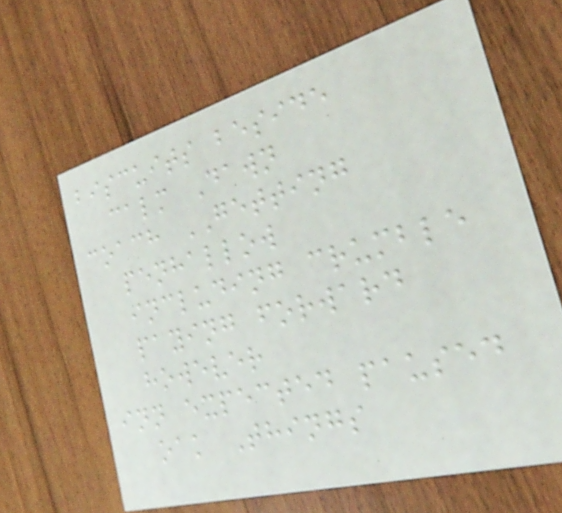biscuits beside
calm Dawn
coach GETTING
penhallow
including crumble
paying forward
however
inn expected paused
oak Things
